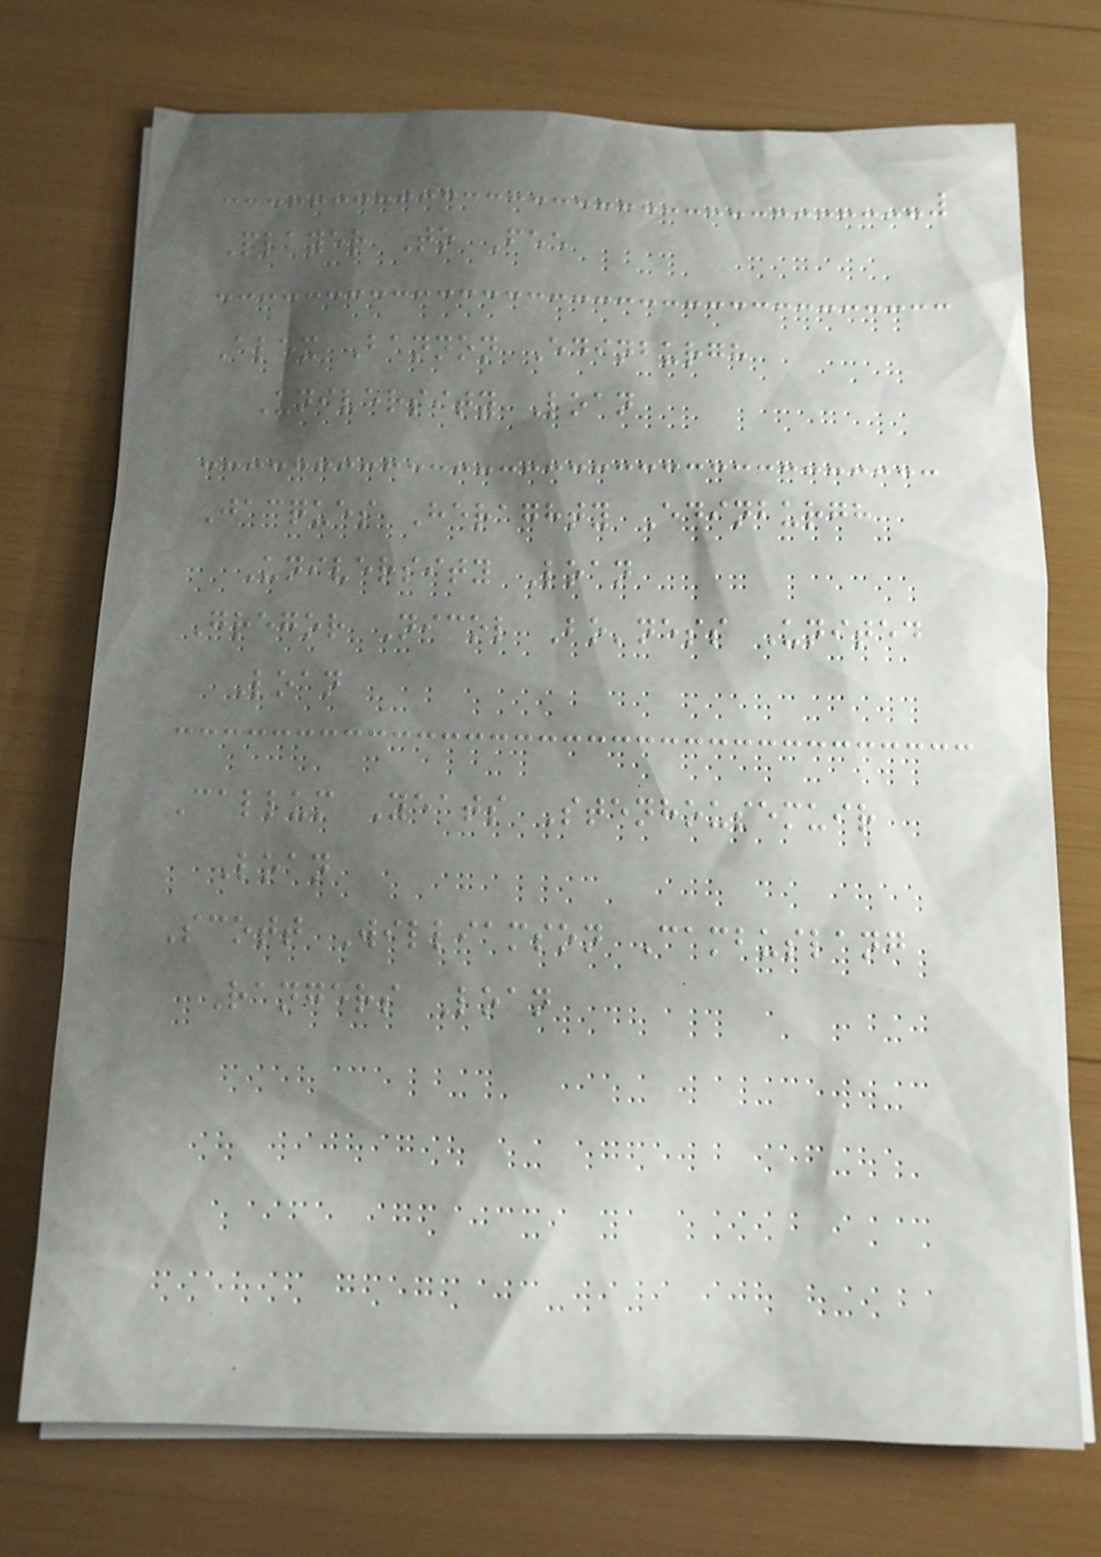Player To Fee
Alex Bannon Edinburgh
University Loan
Jacques Heraghty Edinburgh
University Loan
Gregor Nicol Bo'ness United
Loan
Callum Yeats Stenhousemuir
Loan
Scott Williamson Cambuslang
Rangers Loan
